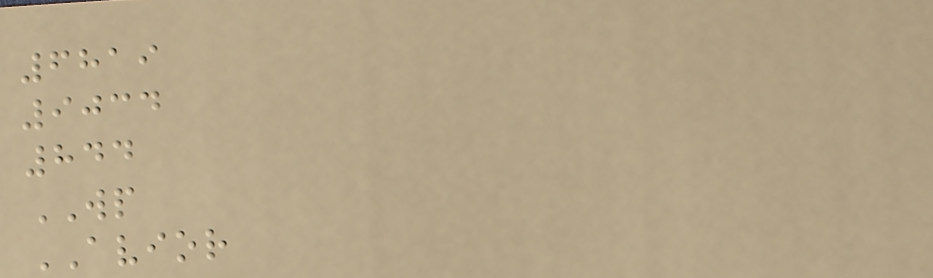6819
9034
844
WP
AVIOR
